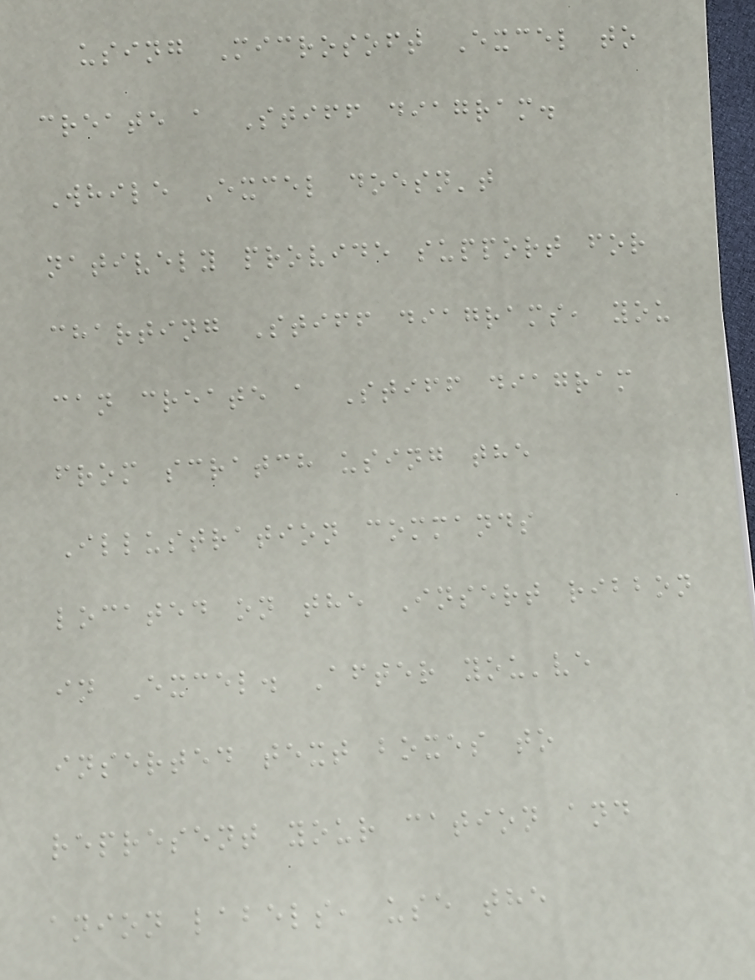using Microsoft Excel to
create a Stiff diagram.
While Excel doesn't
natively provide support for
charting Stiff diagrams, you
can create a Stiff diagram
from scratch using the
Illustration commands
located on the Insert ribbon
in Excel. After you've
inserted text boxes to
represent your cation and
anion labels, use the
